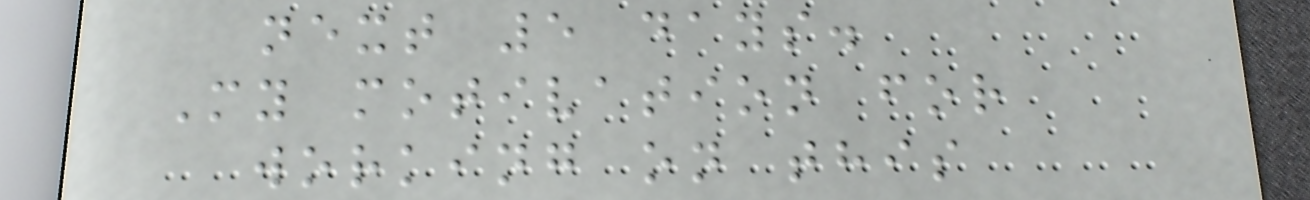next 5 days.
My motivation for
working on this
